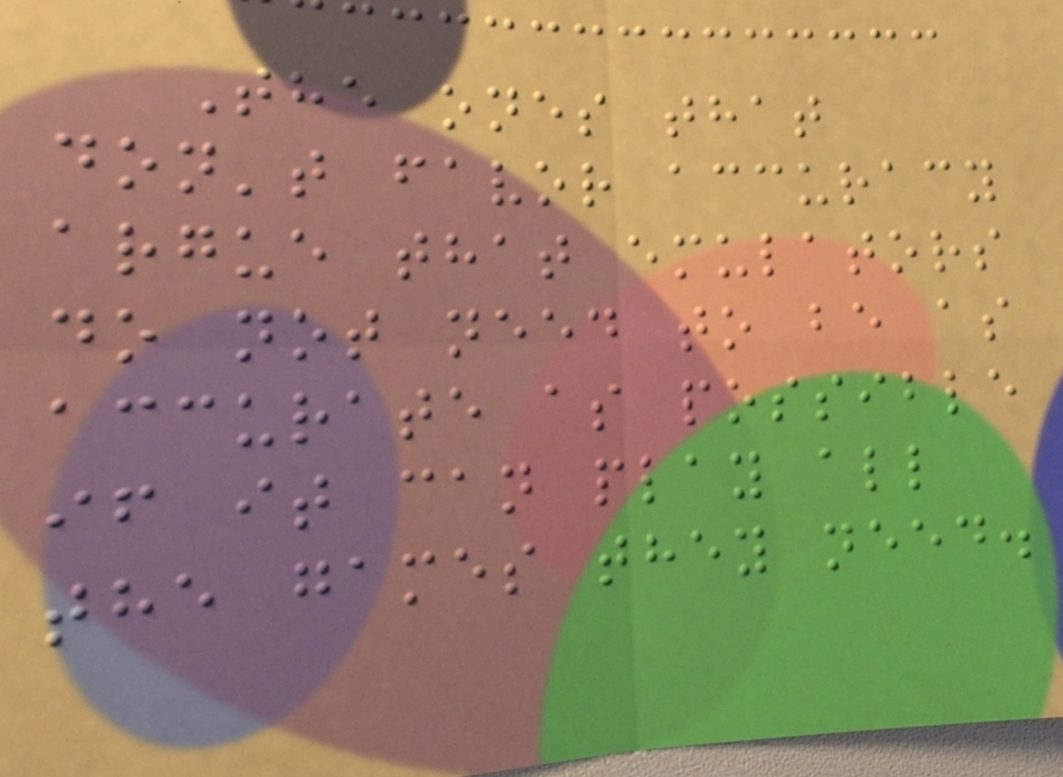The ones that
don't favor accuracy
argue that emulators
do not need to be as
accurate as possible
if it can play all
the games they need.
